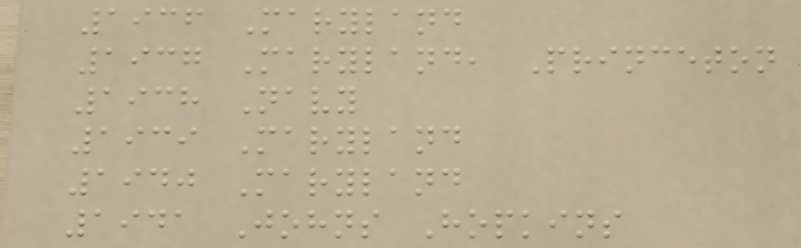1936 Maryland
1937 Maryland, Princeton
1938 Navy
1939 Maryland
1940 Maryland
1941 Johns Hopkins
